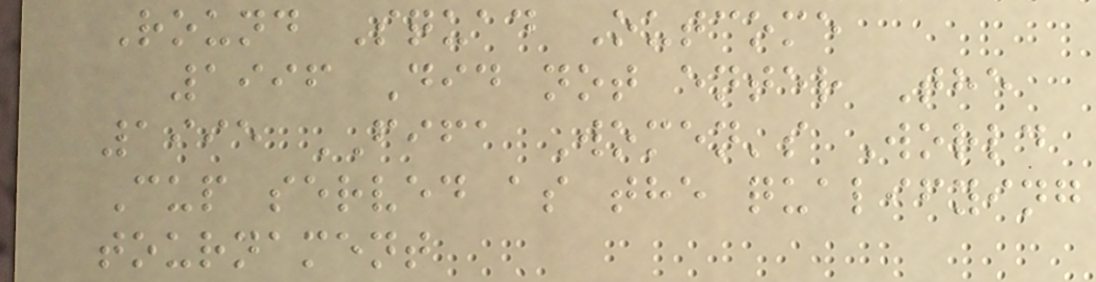Round Squad Outcome
1996 Did not enter The
1995 FIFA Women's World
Cup served as the qualifying
tournament
